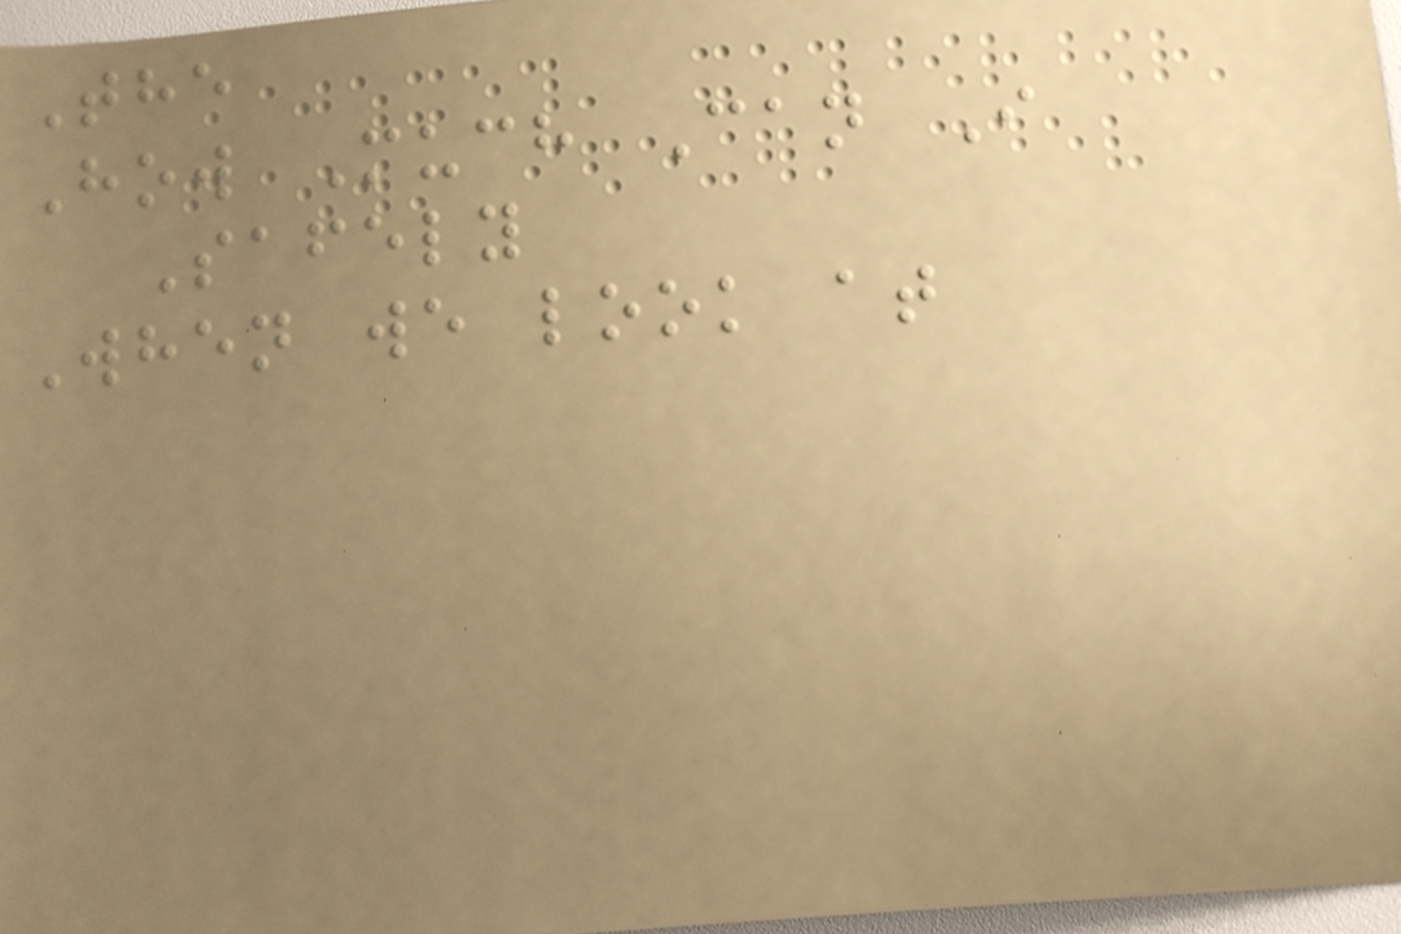The
How Much Can I
Safely
When we look at
